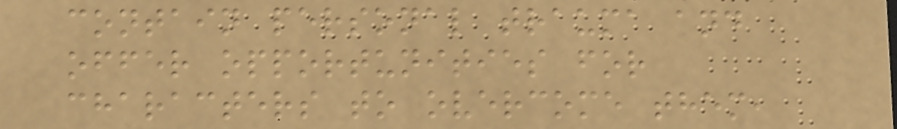contain personal trauma and
offer opportunities for
characters to overcome them,
